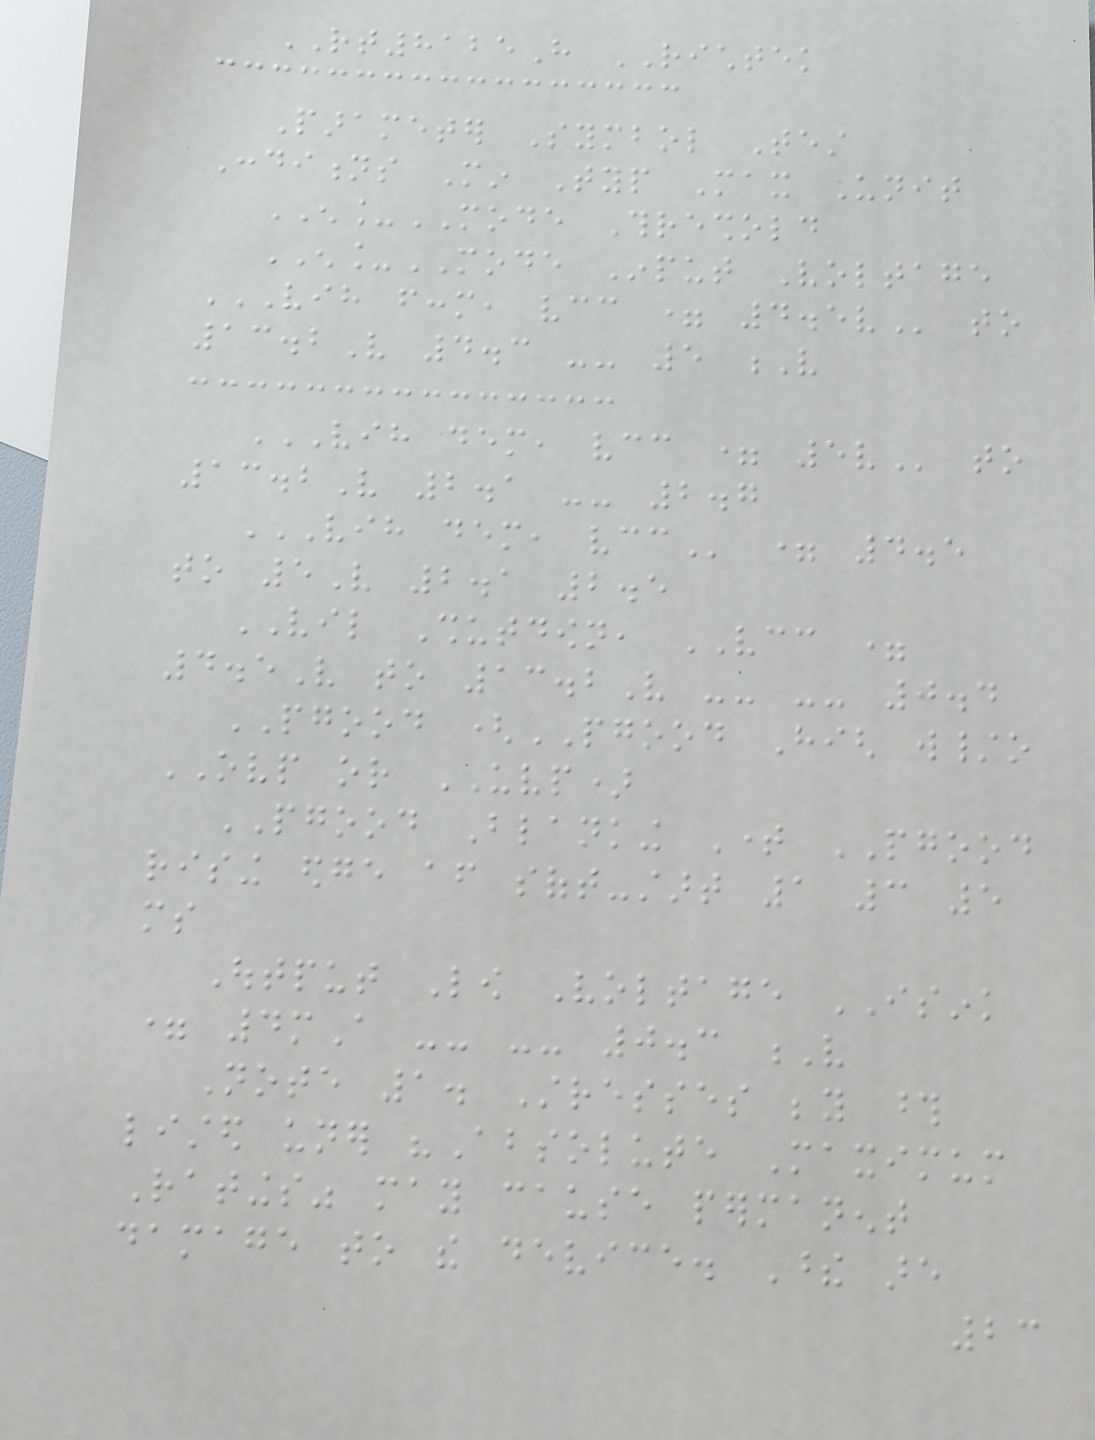RT8125H RICHTEK
Parameter Symbol Test
Conditions Min Typ Max Unit
EN_MODE Threshold
EN_MODE Input Voltage
VIH FCCM, VCC = 4.5V to
13.2V 4.3 -- 5 V
VIH DEM, VCC = 5V to
13.2V 2.1 -- 2.7
VIH DEM, VCC = 4.5
to 5V 2.1 2.5
VIL Shutdown, VCC =
4.5V to 13.2V -- -- 0.4
PGOOD (PGOOD High w/o
OVP or UVP)
PGOOD Blanking Time PGOOD
rising edge after soft-start 1 3 5
ms
Output Low Voltage ISINK
= 4mA -- -- 0.3 V
Note 1. Stresses beyond those
listed uner "Absolute Maximum
Ratings" may cause permanent
damage to the device. These are
23
